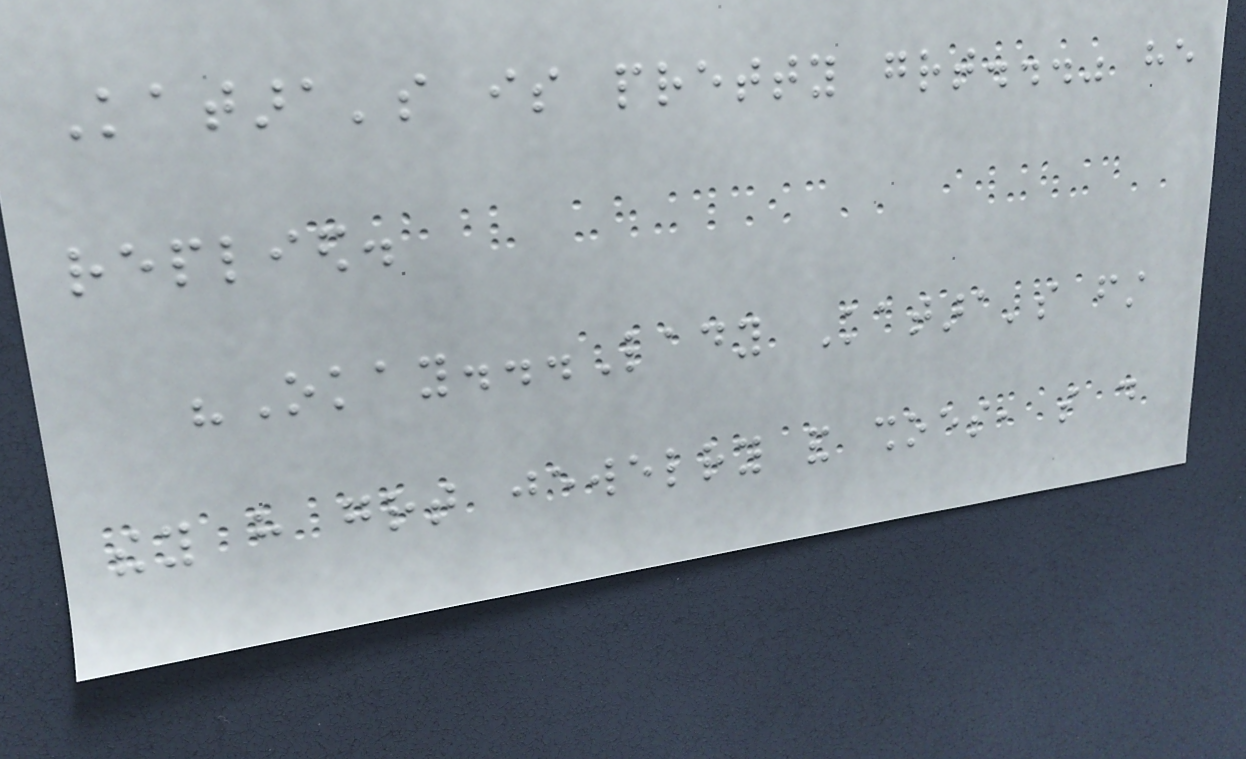Katara's is pretty great..." he
replied.
"Okay...Lady Katara's first
they have great jewelry and shoes, so do
